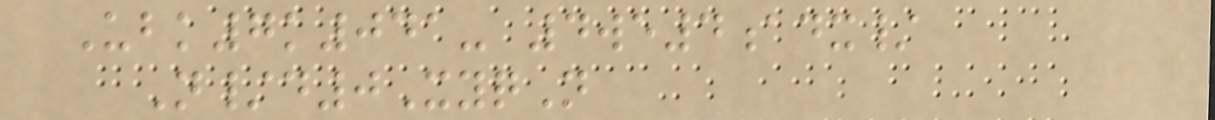Ubk7k041- 4we4adx/
N/d0XyqN
